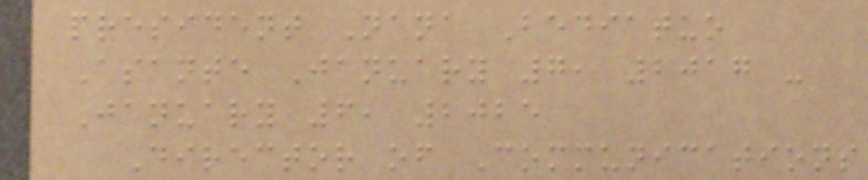president Nana Bediatuo
Asante January 7, 2017 -
January 6, 2025
Director of Communications
